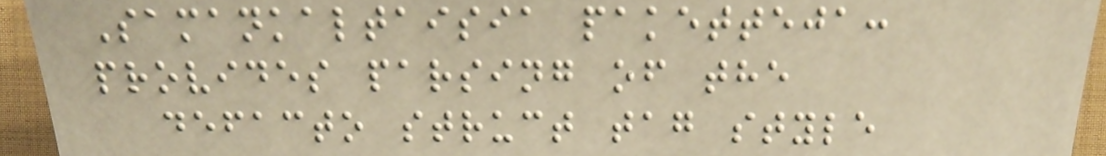Samankaltaisia paketteja:
provides parsing of the
defacto struct tag style
